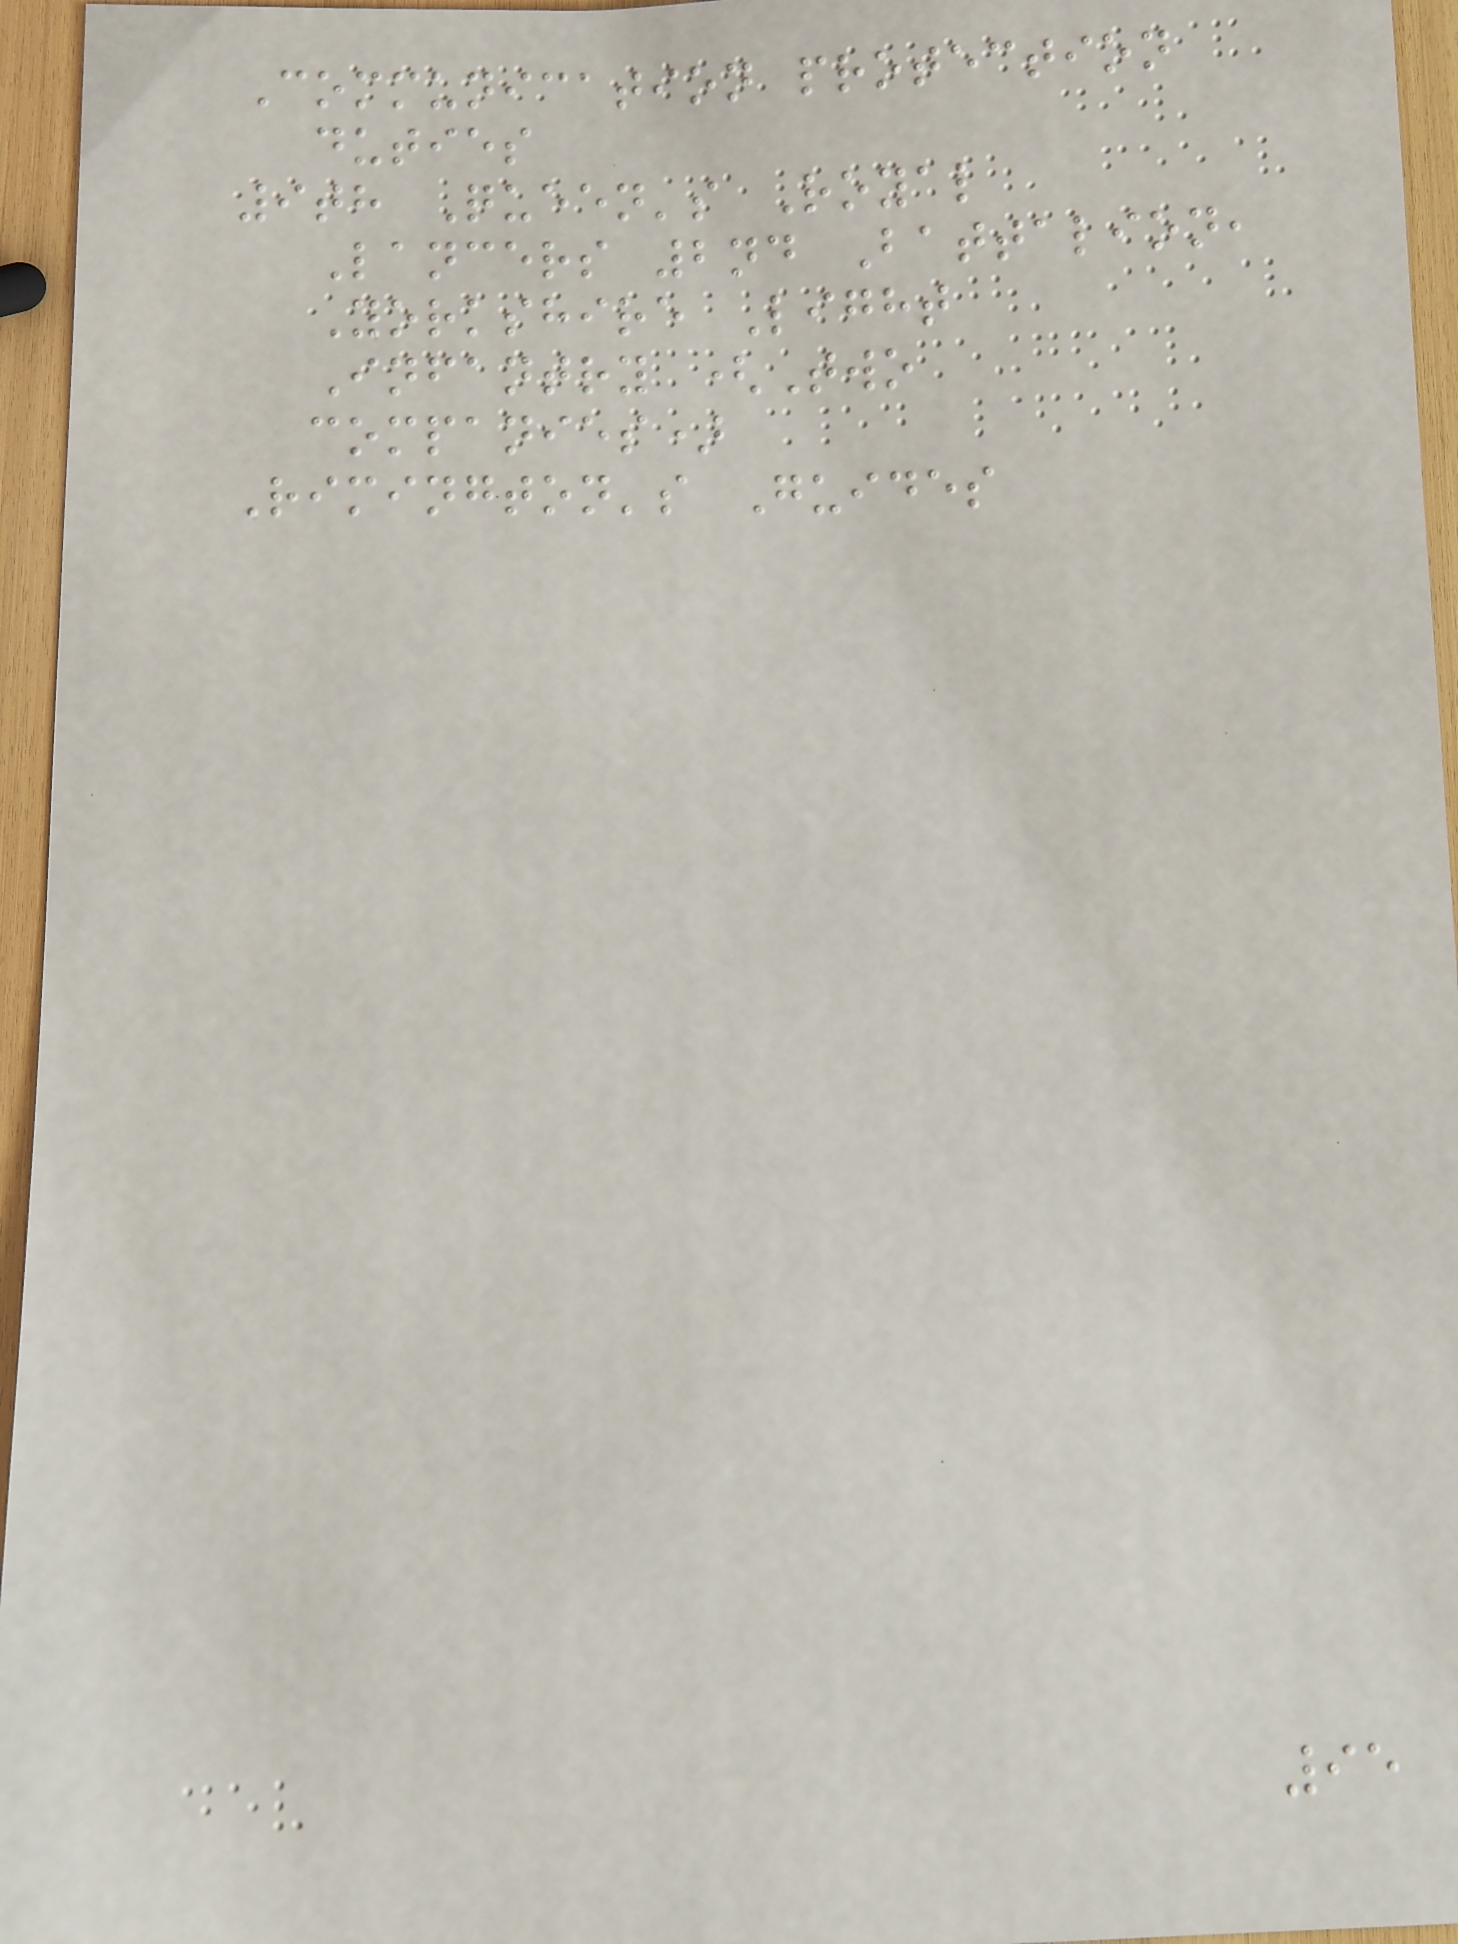Communication protection
duties
9th Queen's Royal
Lancers 2nd Battalion,
Yorkshire Light
Infantry (Two
companies)
Rimington's Guides
95
